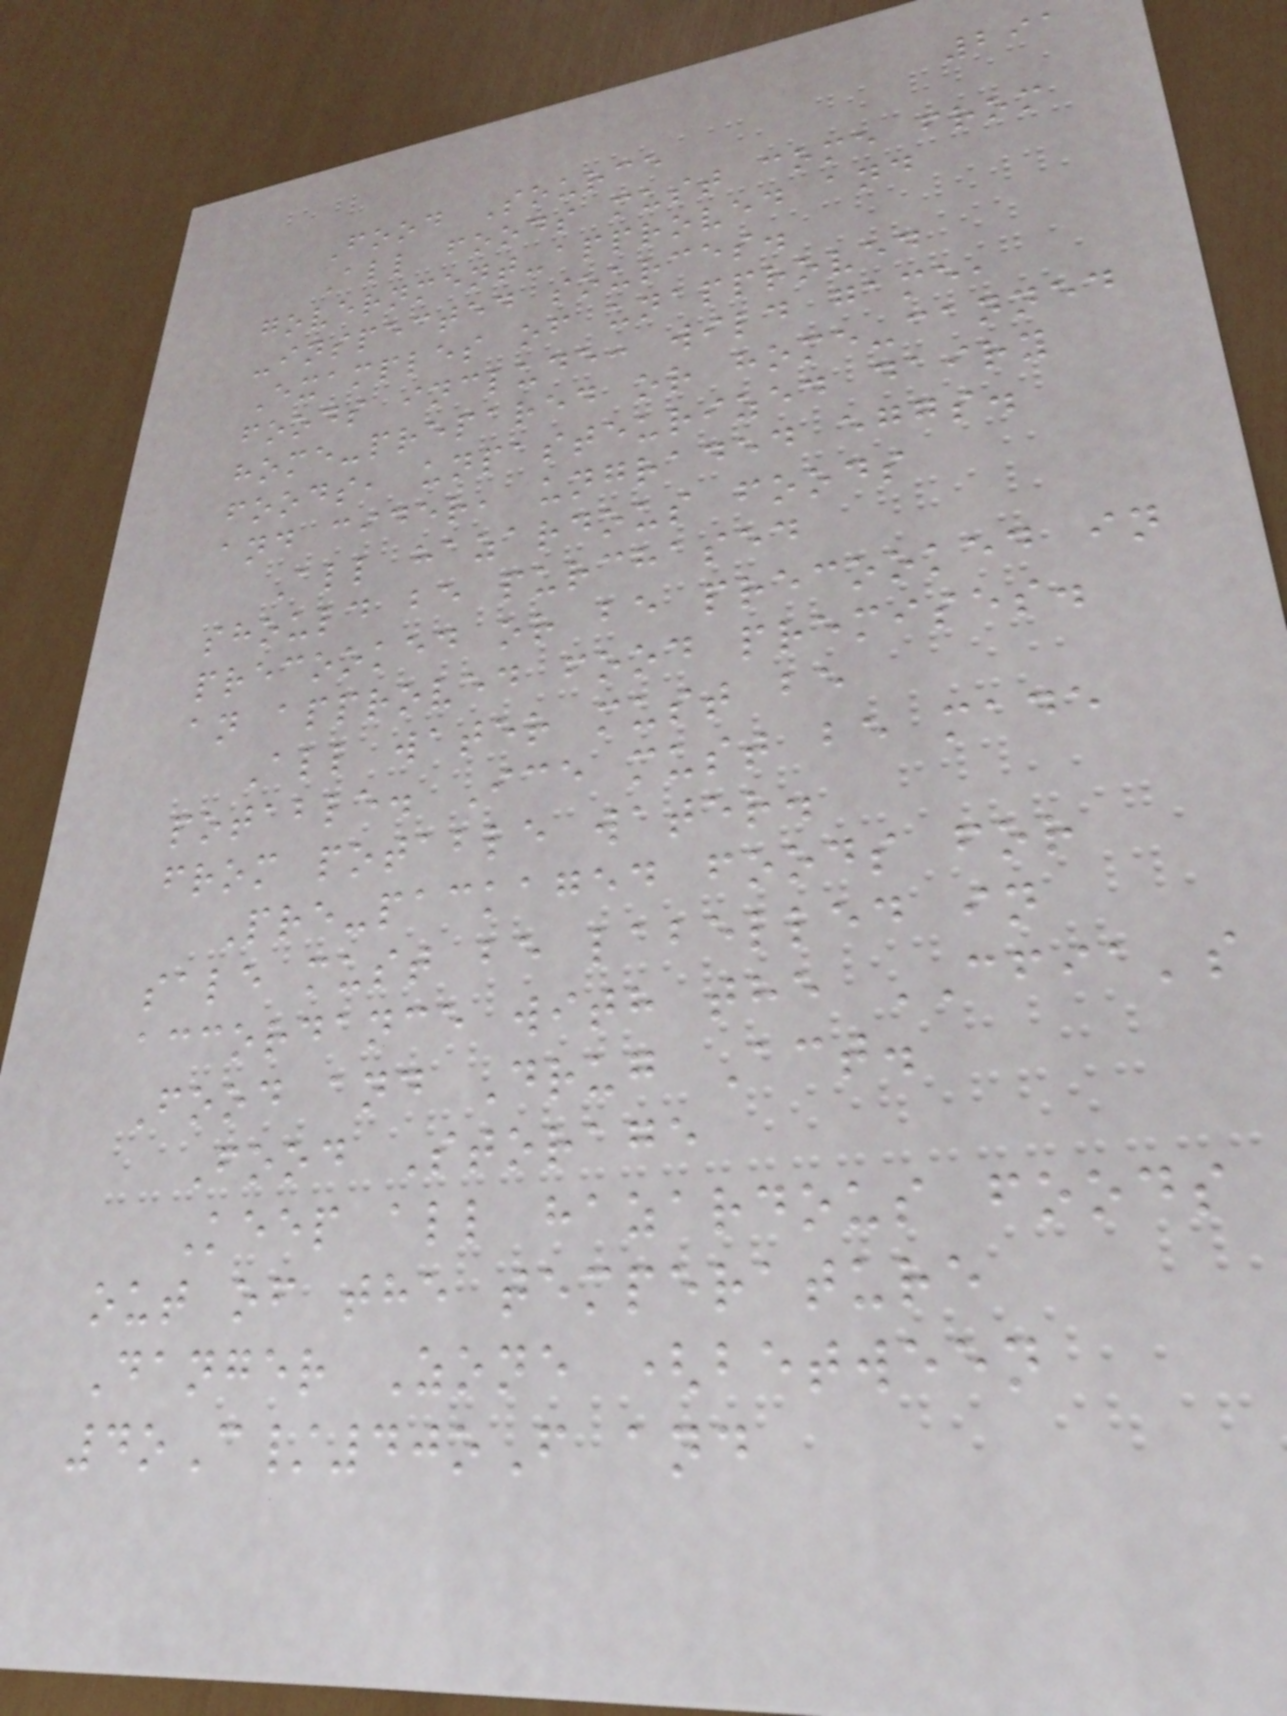291
Food Source
All foods must come from
government-approved and
-inspected sources.
Examples of unapproved
foods include: wild game,
home-prepared or home-canned
foods, unpasteurized dairy
and cider, ungraded eggs.
All hazardous foods
should be purchased
precooked or be precooked in
an approved food premises.
All water must be
potable. Ice must be made
from potable water.
Pre-packaged foods for
sale must be labelled in
accordance with the CFIA's
Food and Drug Act.
Food Storage
Keep all hazardous foods
out of the temperature
Danger Zone (between
4oC/40oF and
